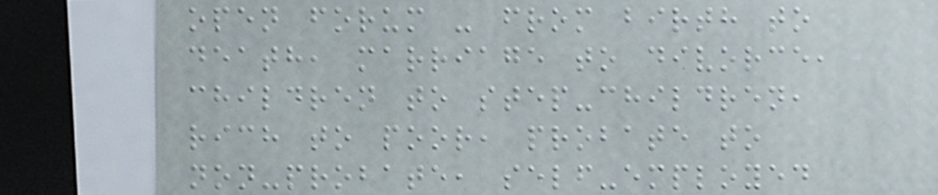open forum - from birth to
death, marriage to divorce,
children to step-children,
rich to poor, probate to
non-probate, self-employed
